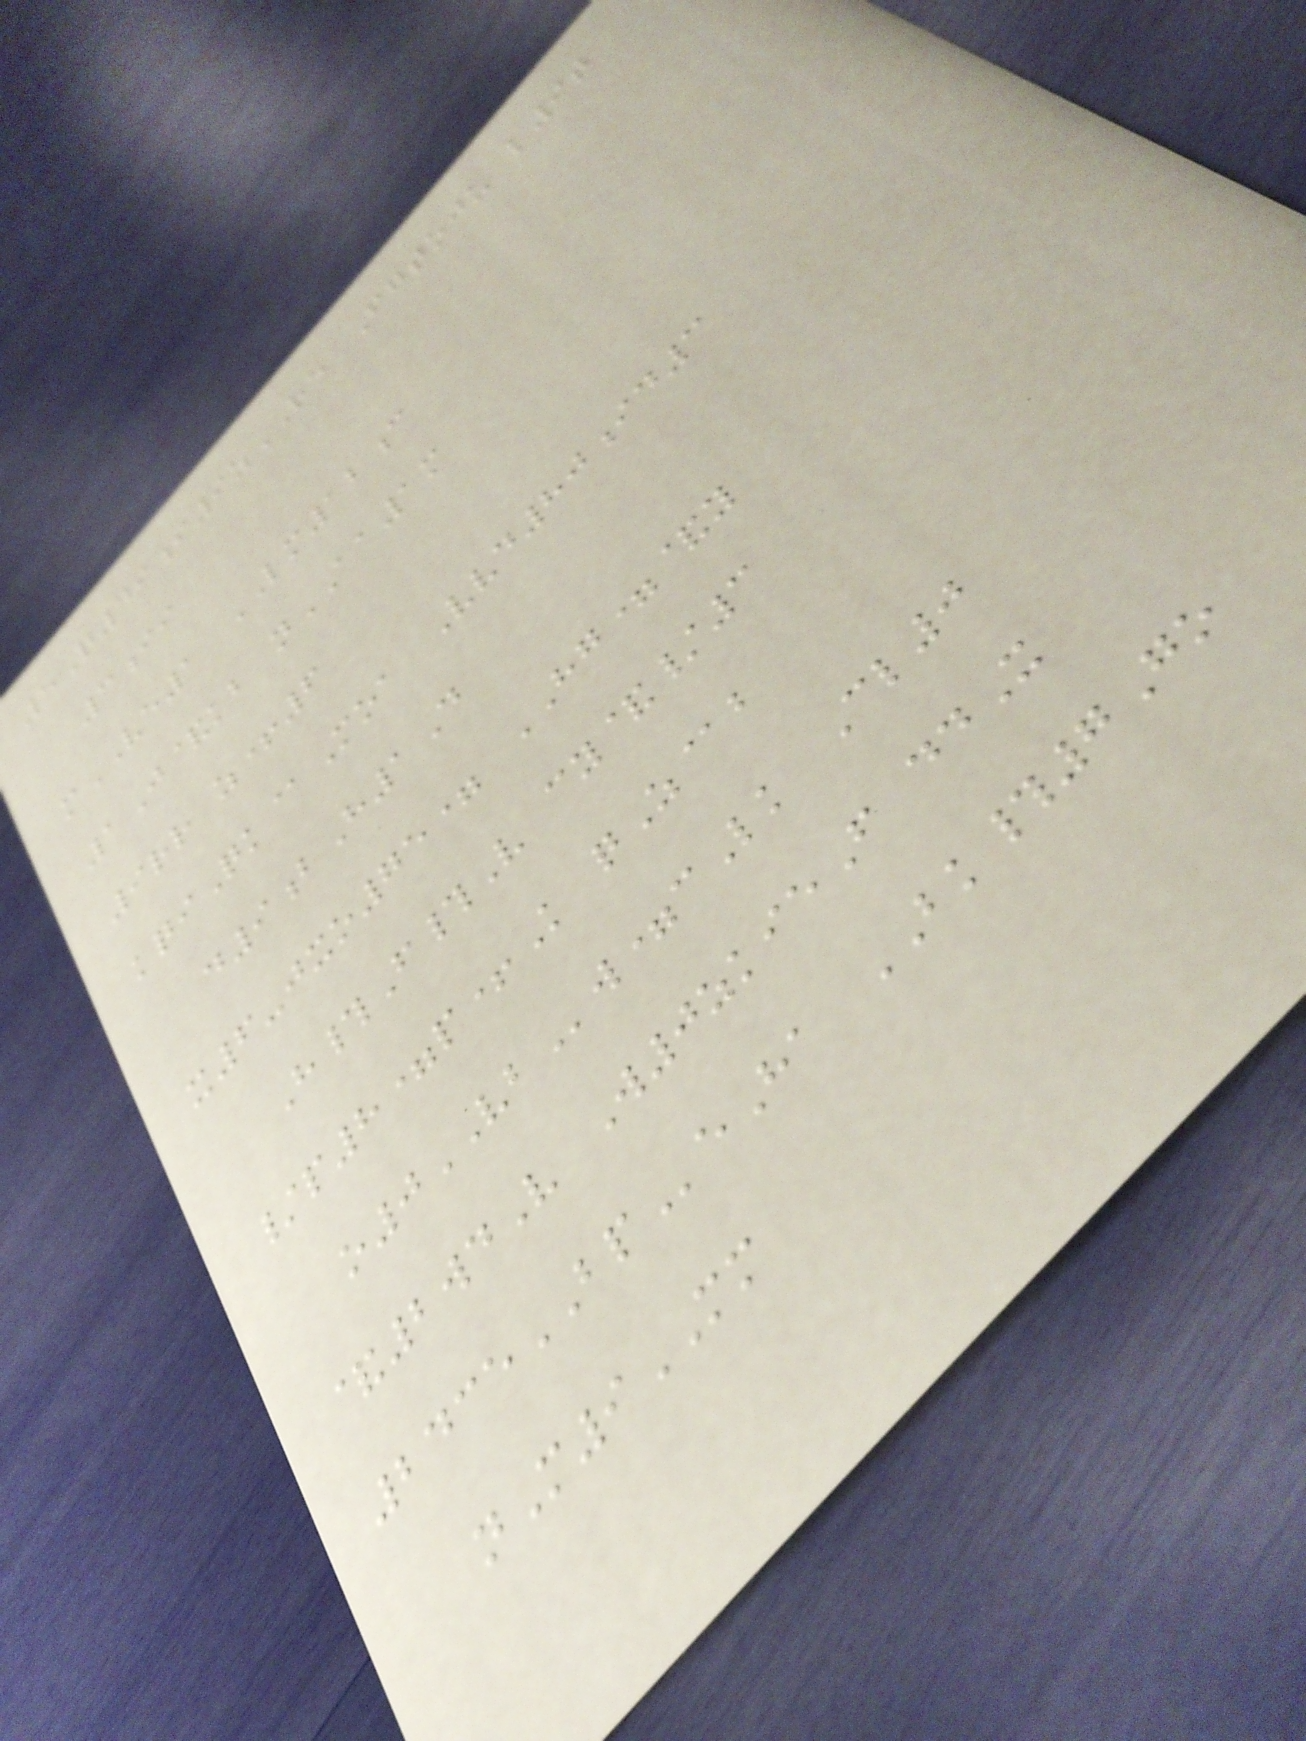5Q49i9zRE Fgtoju l9t
3ii
mVE1 LM12c
1J&kb nAA1m
9rr z+6
kqiQk@Moa Vvd80id3
d9bH1D
x6-jxo75= HG=&y
H#F#V cy&/3
/p8=p+K qZ@b
o0VBw=cLk Cl0
&2wdV W0zkieF ddX
2435BPeHa BK#7Go
nM9MM
